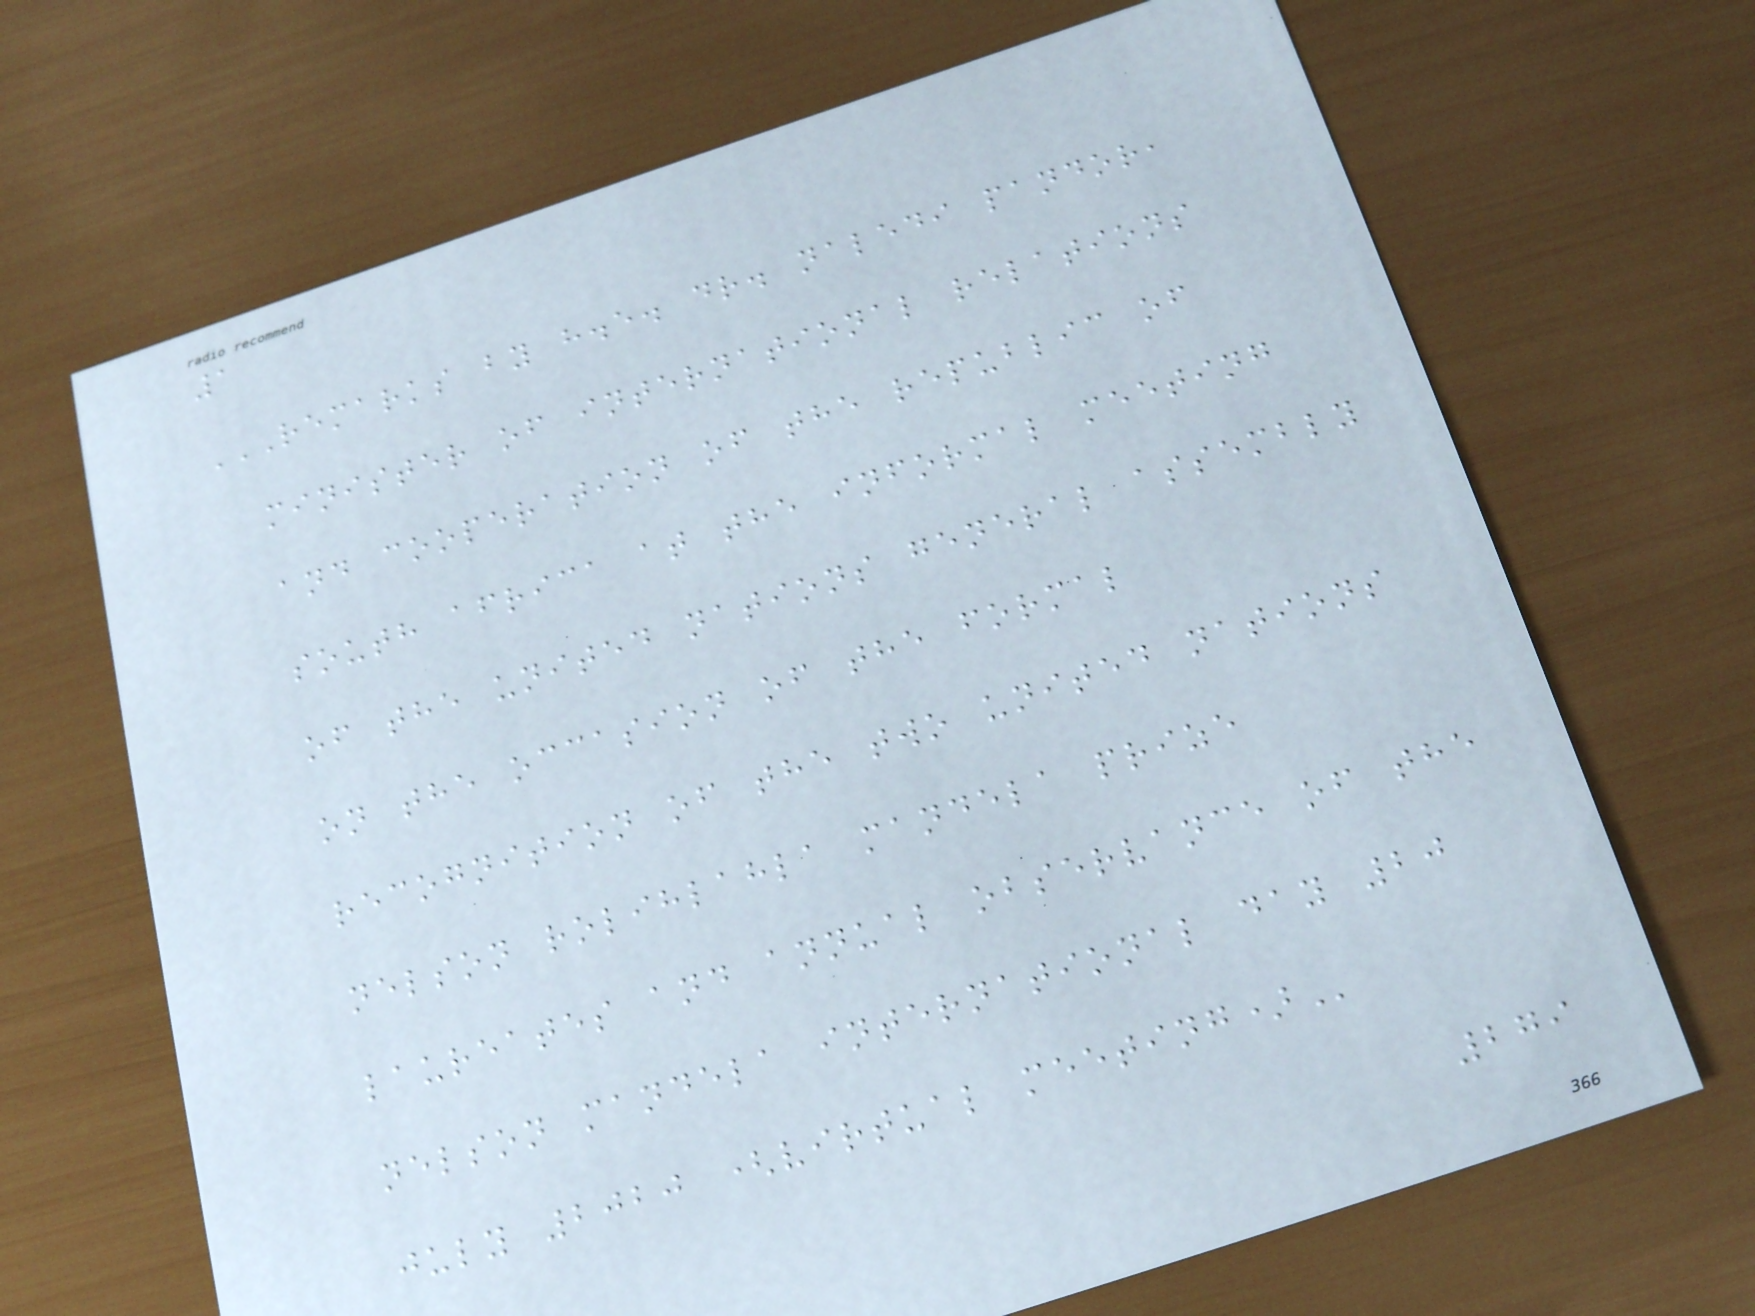1
REMARKS BY H.E. DR. NALEDI PANDOR,
MINISTER OF INTERNATIONAL RELATIONS
AND COOPERATION OF THE REPUBLIC OF
SOUTH AFRICA AT THE INFORMAL MEETING
OF THE UNITED NATIONS GENERAL ASSEMBLY
ON THE OCCASION OF THE FORMAL
RECOGNITION OF THE TWO UNITED NATIONS
NELSON ROLIHLAHLA MANDELA PRIZE
LAUREATES AND ANNUAL OBSERVANCE OF THE
NELSON MANDELA INTERNATIONAL DAY 20
JULY 2020 (VIRTUAL MEETING)
279
